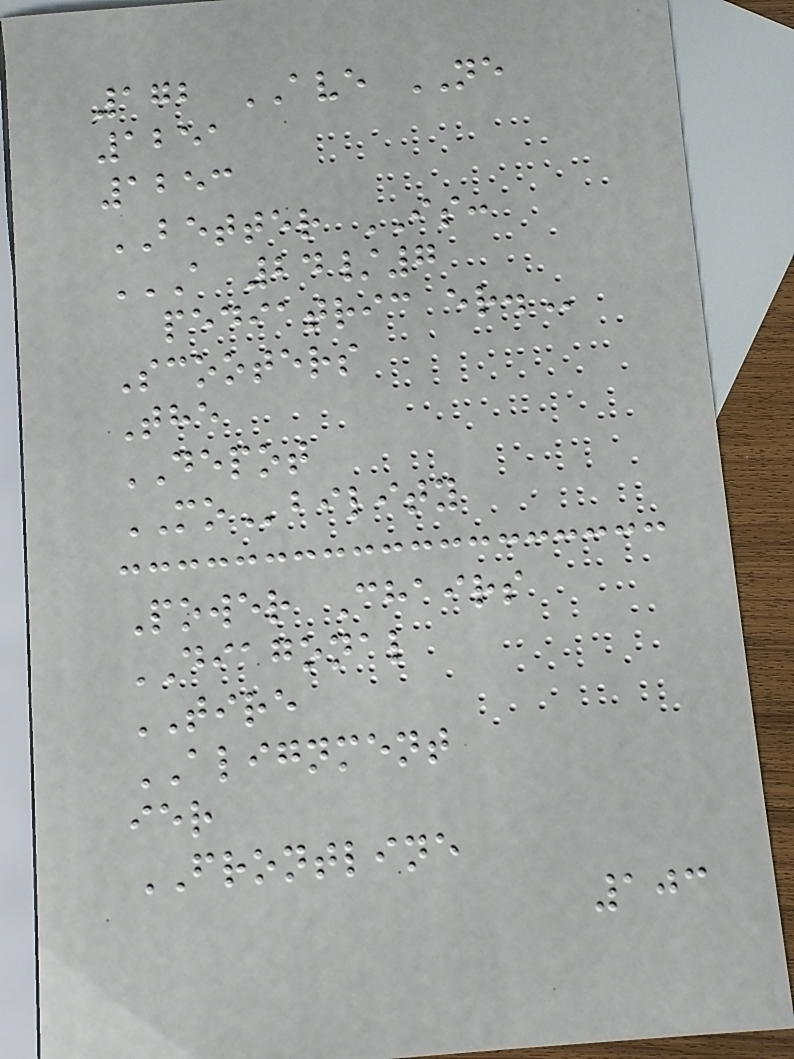172 AVE NE
1251
1253
BETTER IS:
A 24/7
PEDIATRIC ER.
Scooters
The
DEPOT
MObility
Power Chairs
DIAGONAL
TIRE
ALIGNMENT
ier
FRONTLINE
103
